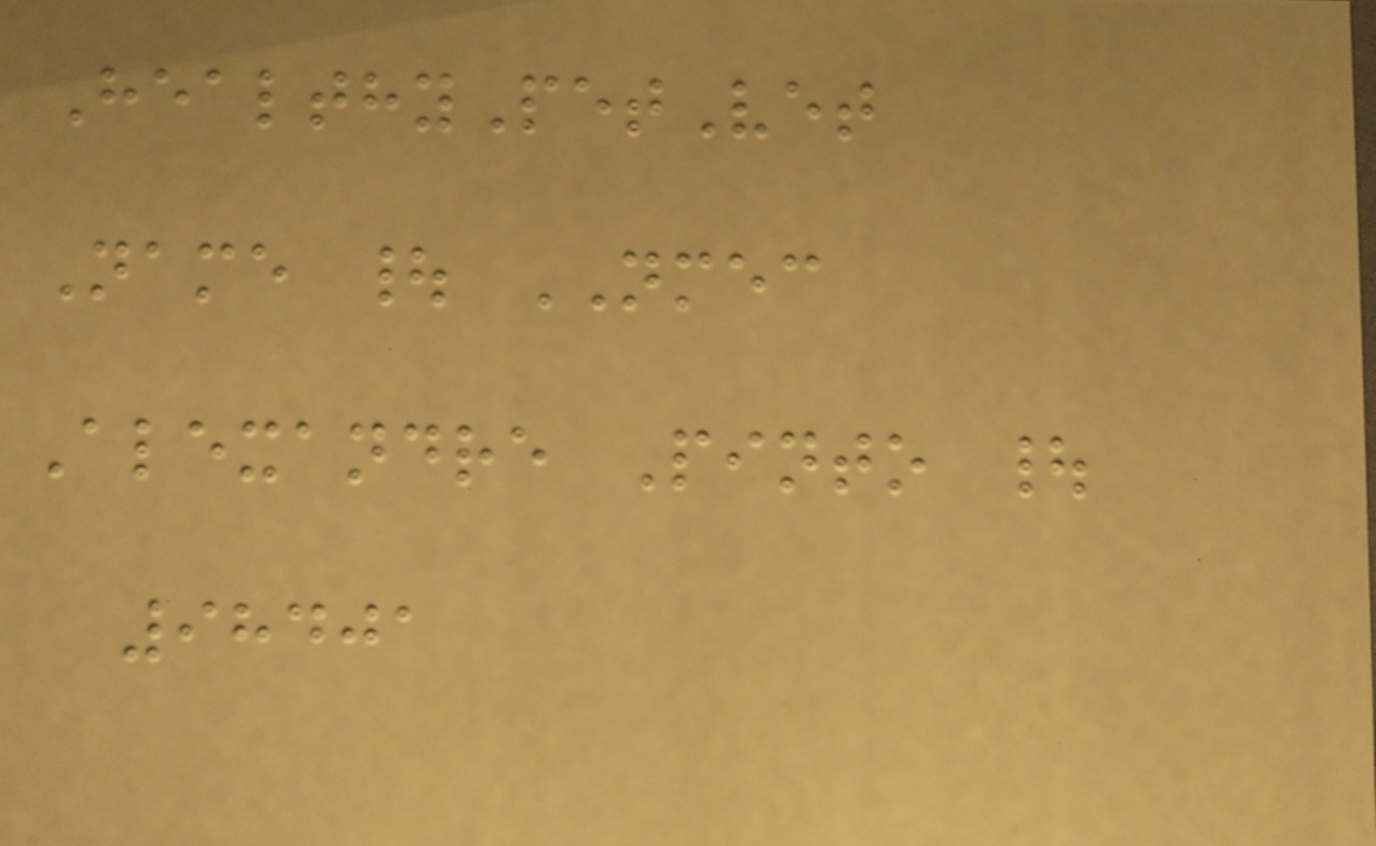HealthyPetVet
Name | NMEC
Alexandre Pinto |
98401
